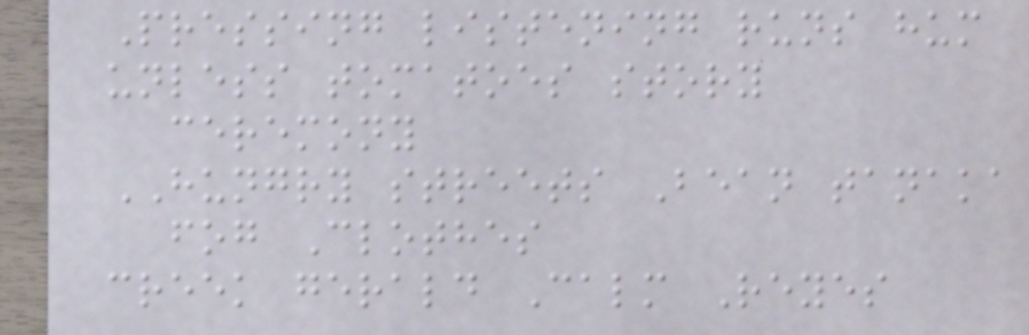Pressing listening runs hum
unless tomatoes story
ceremony
HUNGRY streets Bean tanaka
fog Clothes
creek gerald Calm Reyes
